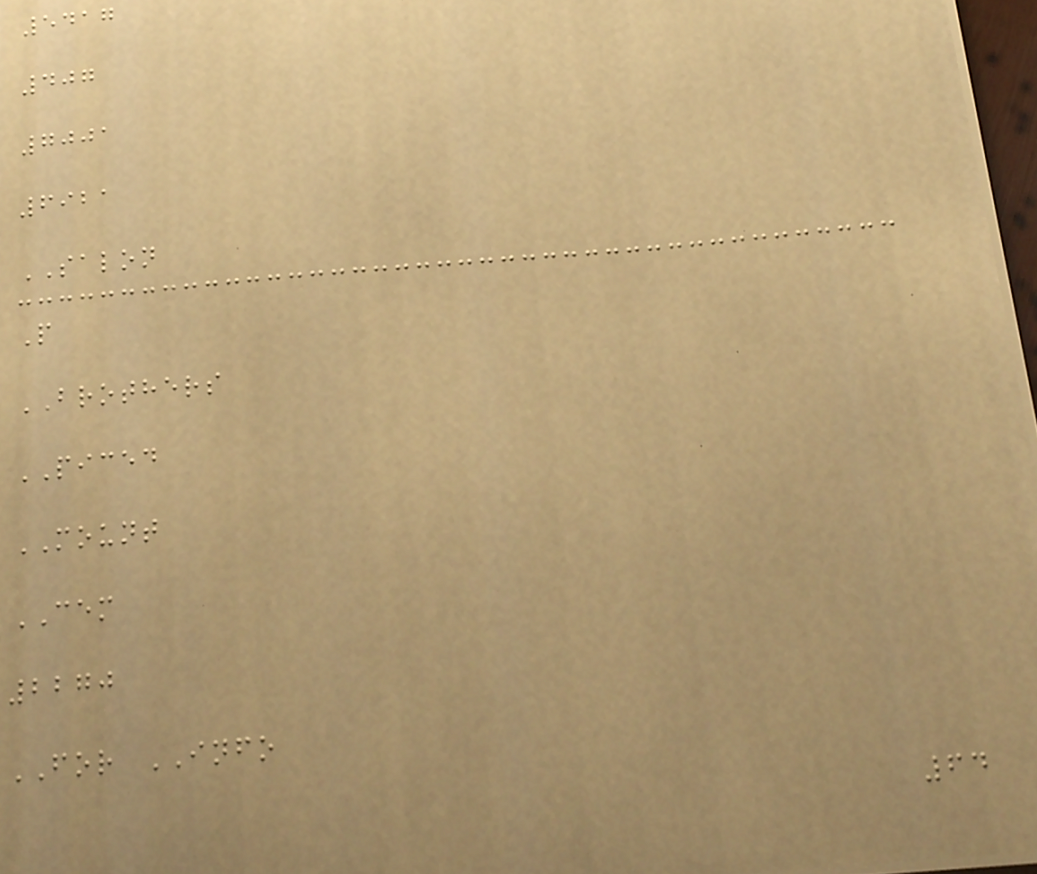5417
407
7001
6921
SALON
P
BROTHERS
PICED
MOUNT
CEM
2270
FOR INFO
64
